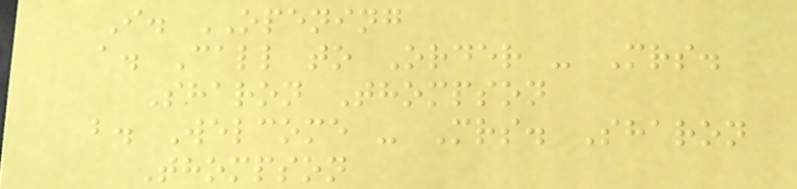I. OPENING
a. Call to Order - Mrs.
Sharon Thompson
b. Welcome - Mrs. Sharon
Thompson
